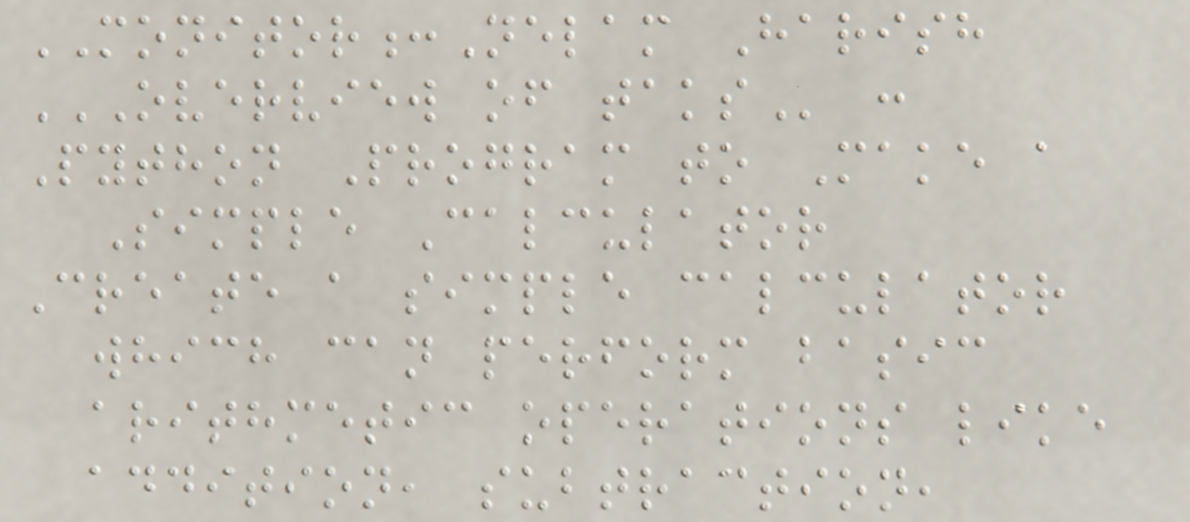MONITOR:Nelam Harish
OVERVIEW OF TAKS :
Python Program to Make a
Simple Calculator
Create a simple calculator
which can perform basic
arithmetic operations like
addition, subtraction,
